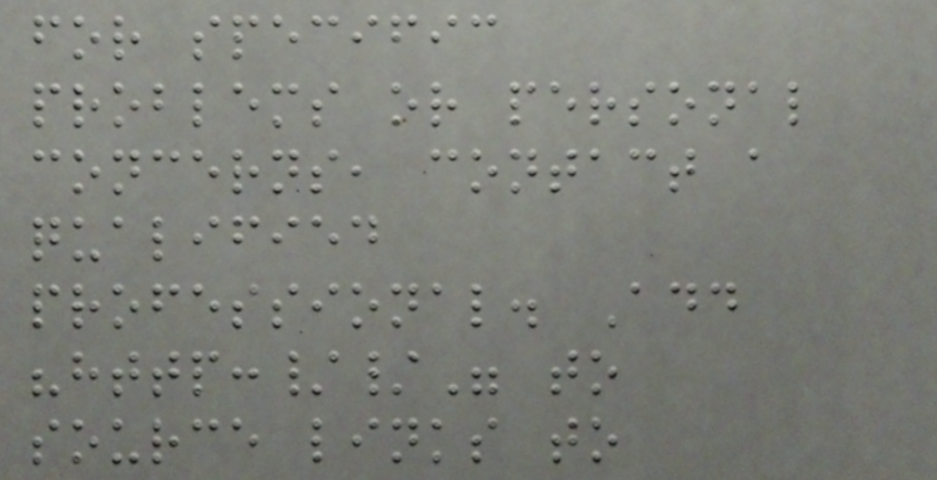for specific
problems or personal
concerns, contact a
qualified
professional. Add
"http://" to
source links to
